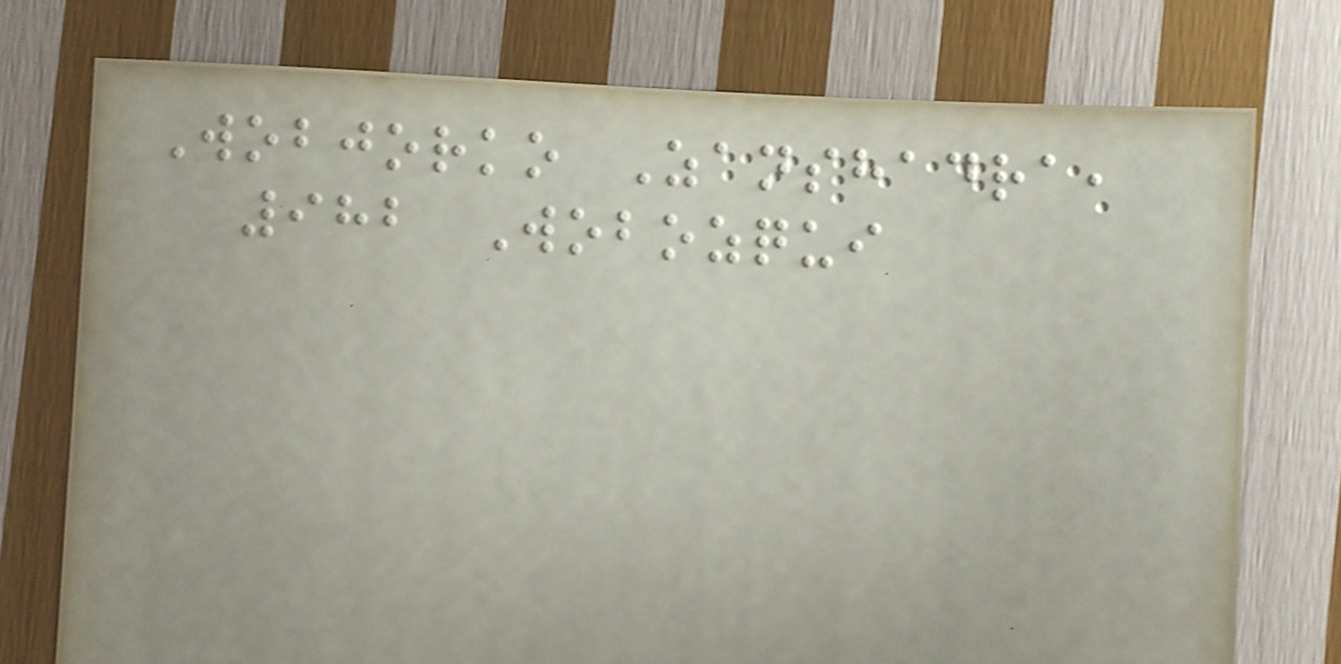Wobjorko Zanshadra,
982 Wobozqui
